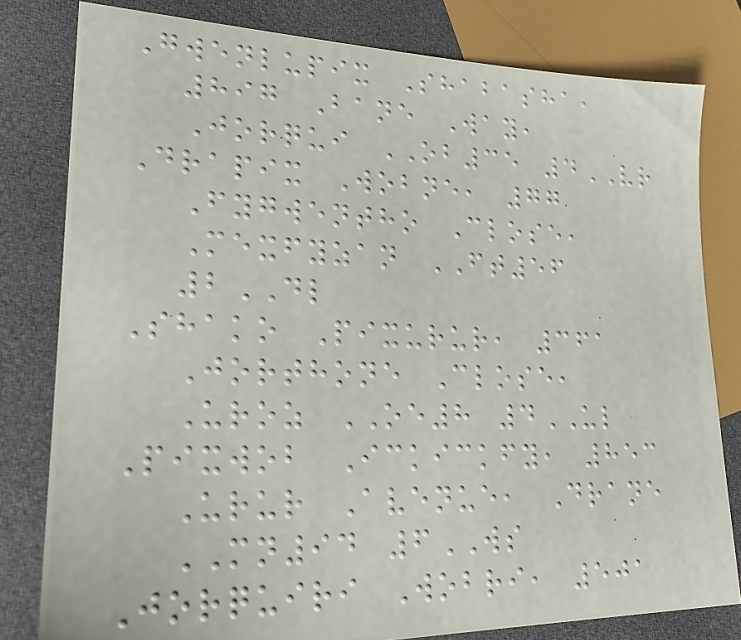Gwenlupix Shabasha,
897 Bane Way,
Jorqui OB35 4VR
Drapix Wobne, 77
Fygwentho Close,
Mexfyzan FT56
2DL
Shako Pixurur, 361
Jorthone Close,
Uroz OE8 4UL
Pixwob Ickickfy, 853
Urur Avenue, Drane
MN94 6WS
Jorquiri Wobri, 501
